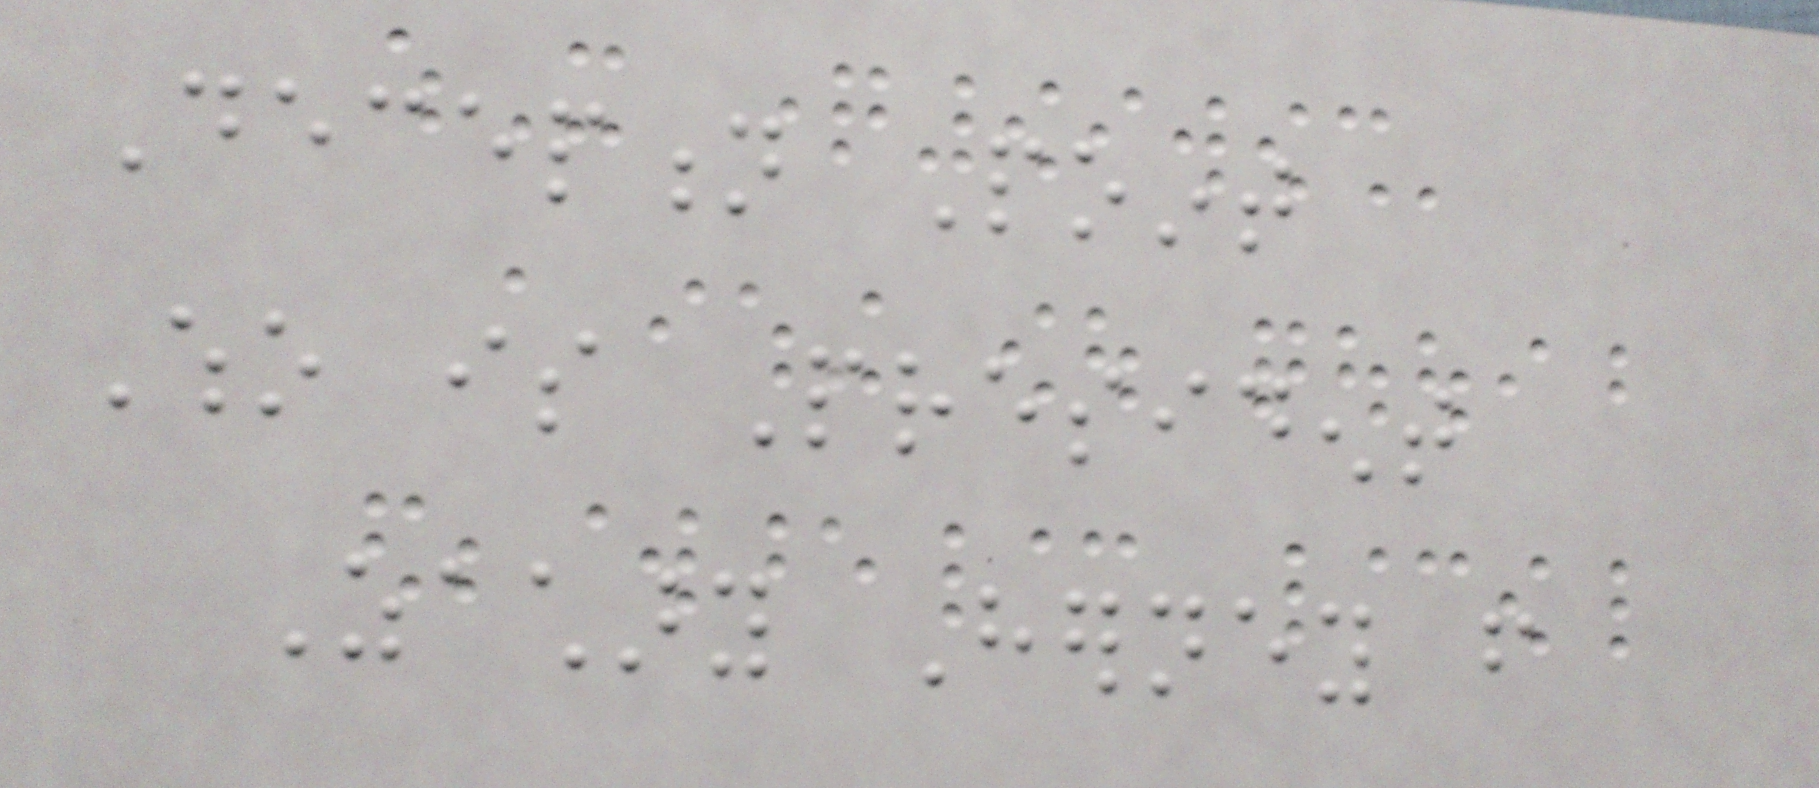Deception Point
Who is President
Zachary Herney from
